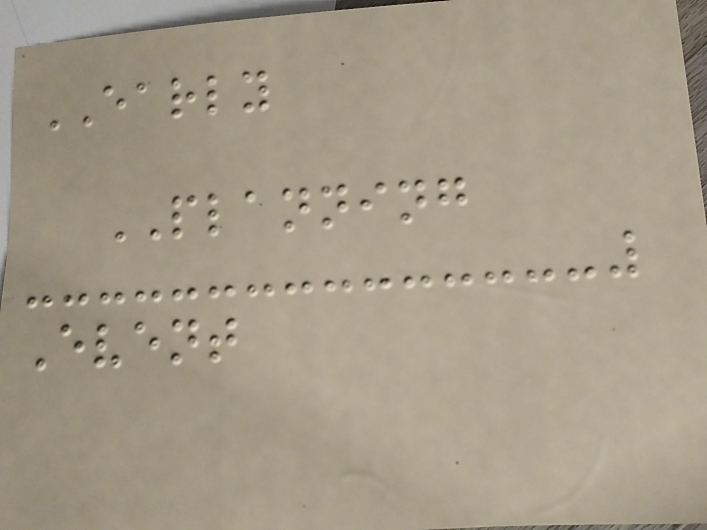EARLY
PLANNING
Event
